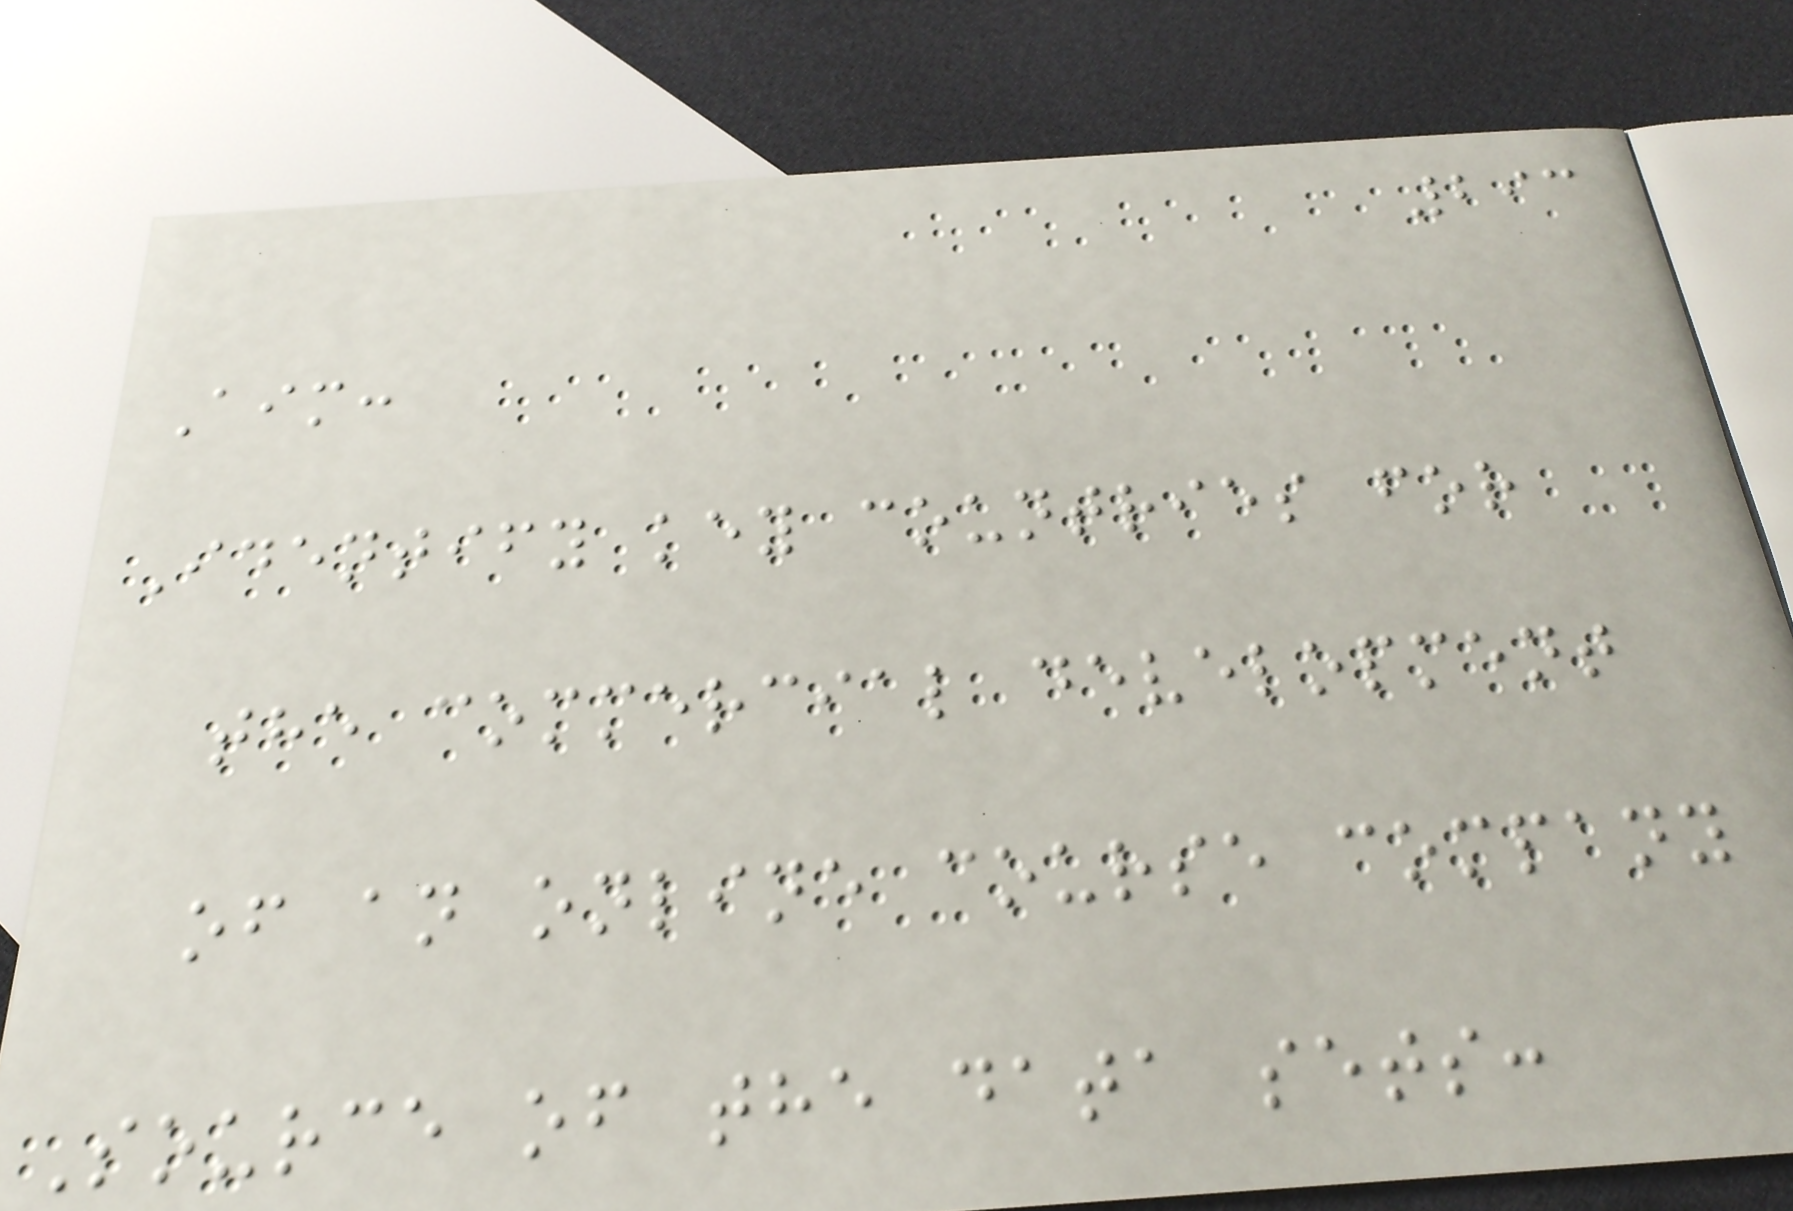293
Aim:
Identify key countries for
the commercial development
of an online course company
Source of the data sets:
